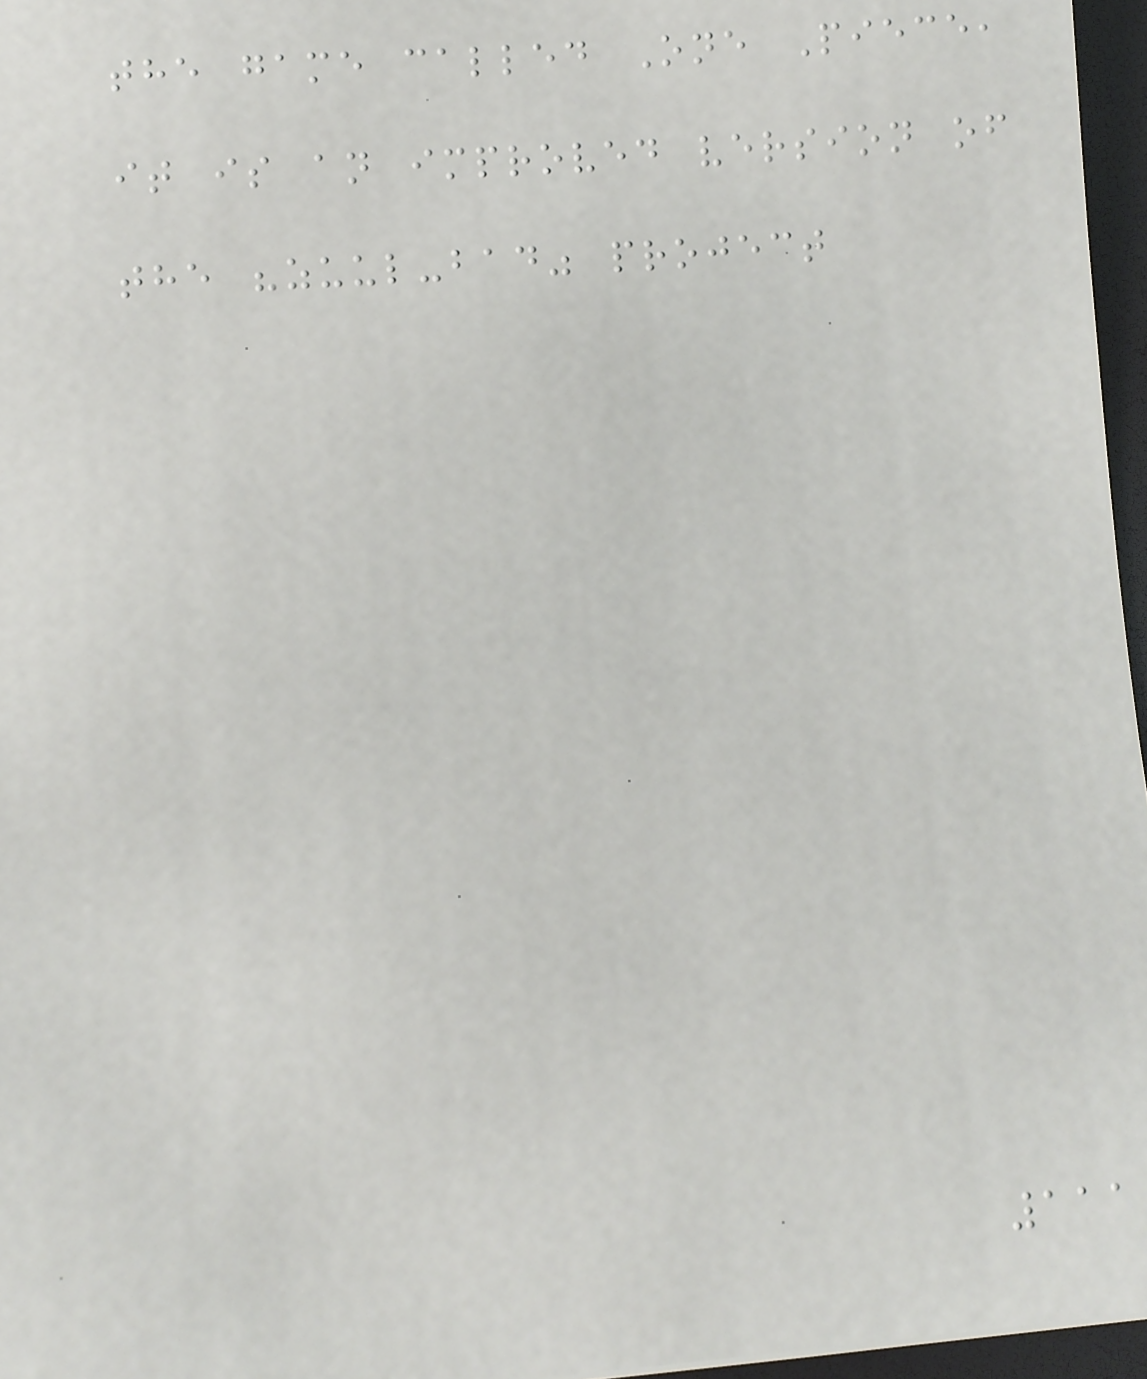the game called One Piece,
it is an improved version of
the "zuul-bad" project
111
